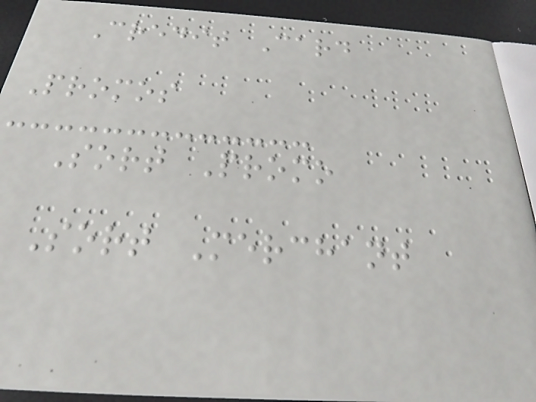Credit Card
Promos
Sort Promo
Sort Merchant
